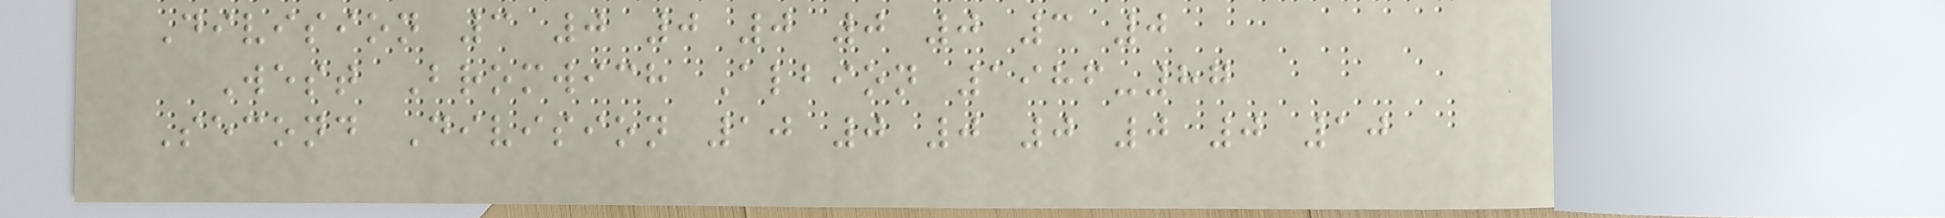Division 3 0 0 0 0 0 3 0
West Bromwich Albion 1986-87
Second Division 10 0 0 0 0 0 10
